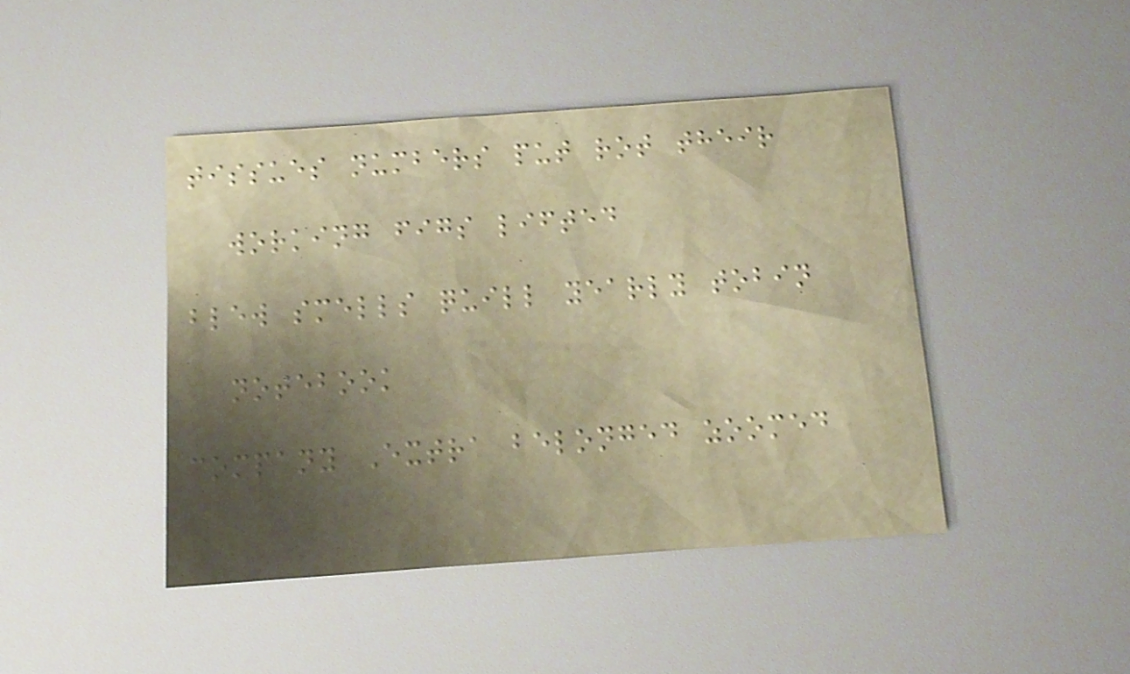tissues numbers put rot their
working figs lifted
blew smells quill yearly tobin
notebook
company Extra belonged zoomed
